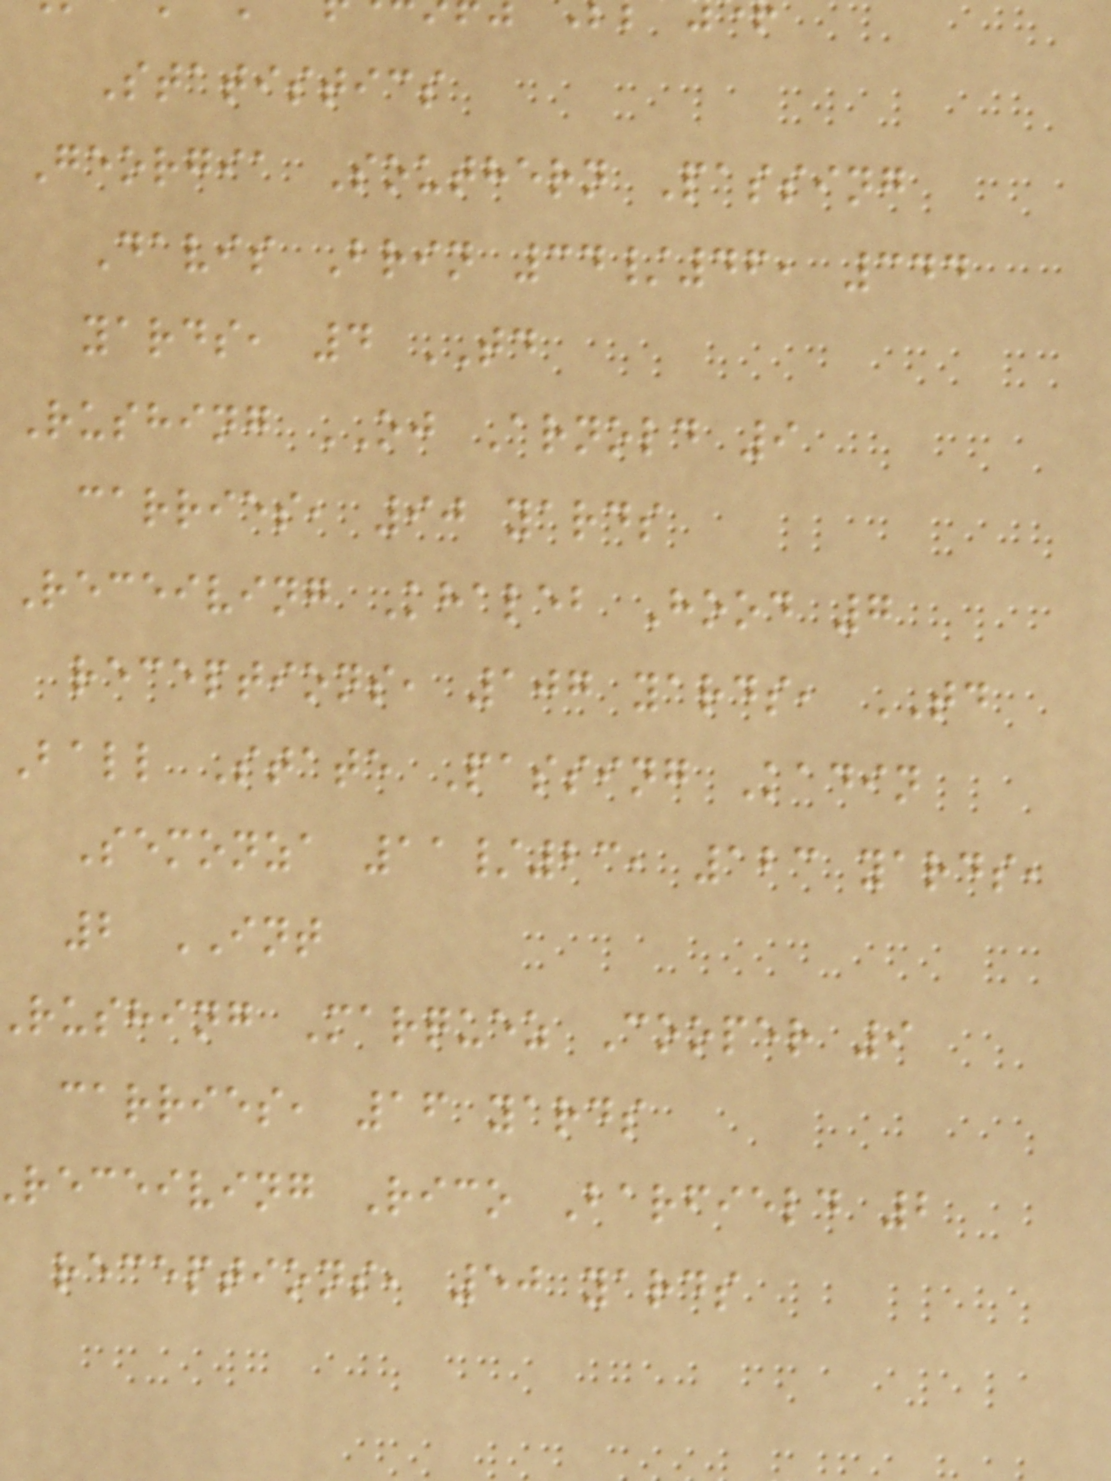Statistics
Georgia Southern Passing
Davis Brin 34/46, 344
yards, 4 TD
Rushing OJ Arnold 9
carries, 90 yards
Receiving Khaleb Hood 7
receptions, 107 yards, TD
Ball State Passing Kadin
Semonza 11/23, 123 yards,
2 INT
rushing Marquez Cooper 9
carries, 16 yards
receiving Rico Barfield 2
receptions, 50 yards
